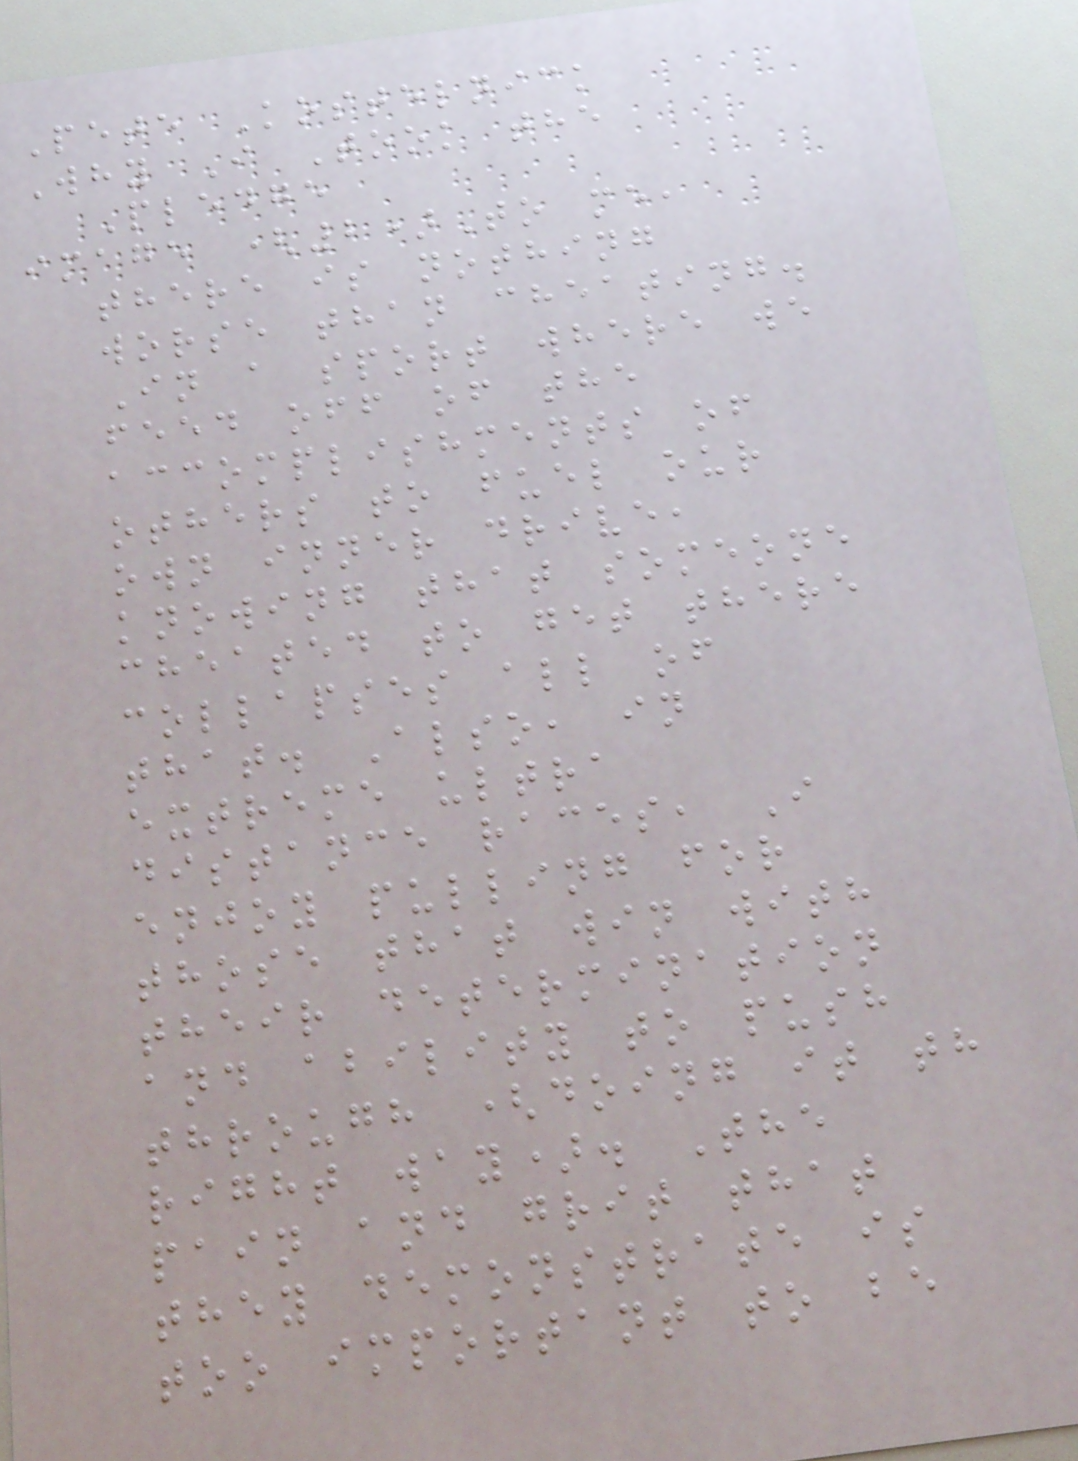Pete Kostelnick
Why I Took the
Pledge
image (2)To me,
there is nothing
worse than cheating.
In a sport where we
feed off of the
accomplishments of
others to fuel our
own inner drive,
knowing that someone
cheated to get there
collapses all of
that. Also, in
extreme ultra
distance races, I
enjoy pulling for
those that win with
their determination
and ability to push
through (doing it th
right way). The
pain and grit that
they demonstrate is
too important to be
